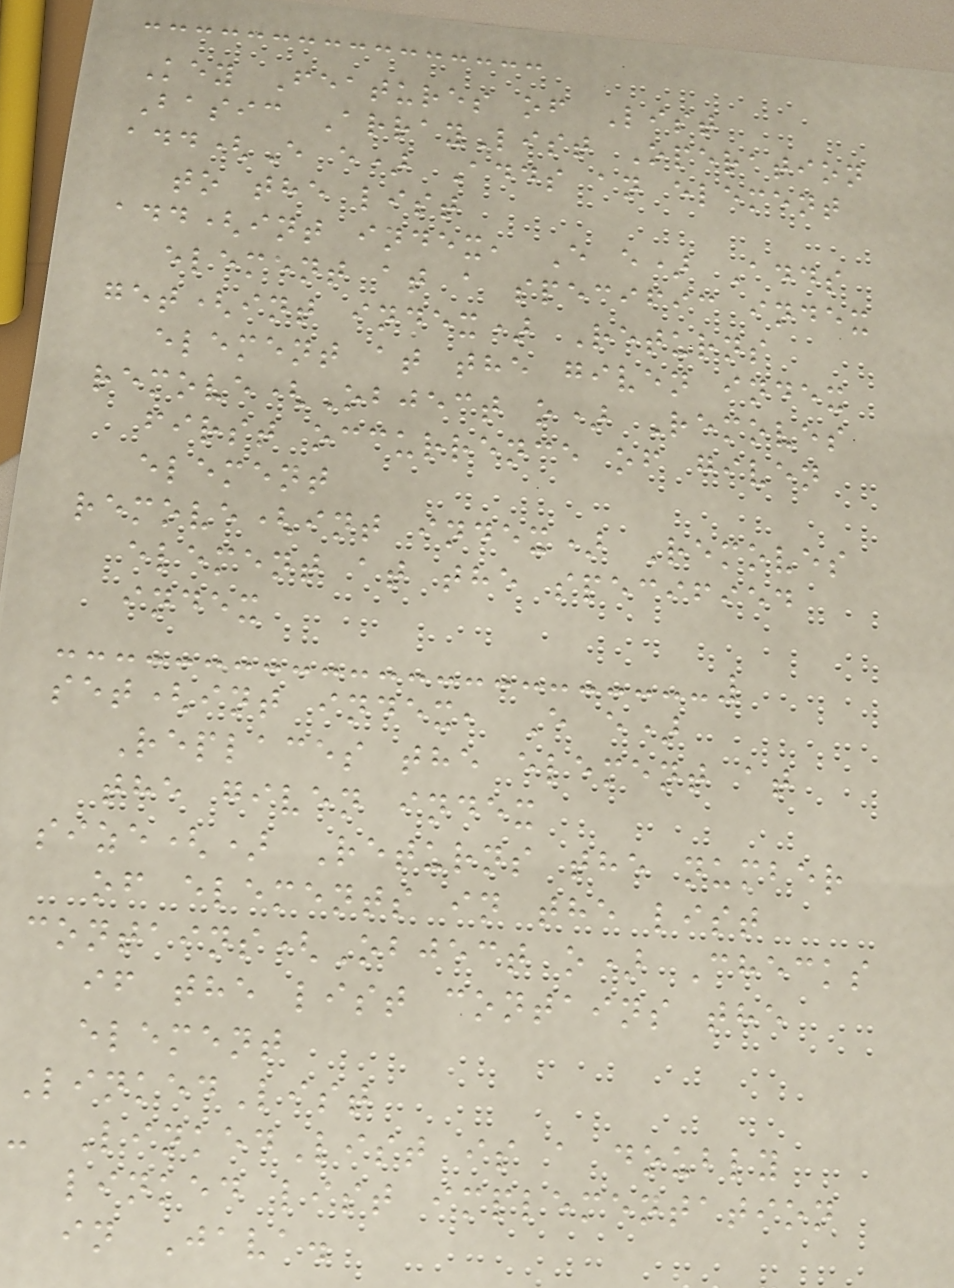Key Features of List
Basic ArrayList Operation
add(E e) Adds an element
to the list
add(int index, E e) Adds
element at a specific index
get(int index) Returns
element at the given index
remove(Object o) Removes
first occurrence of given
element
remove(int index) Removes
element at the specified
index
set(int index, E e)
Replaces the element at
the given index
size() Returns the number
of elements in the list
contains(Object o) Checks
if the list contains the
element
LinkedList
- LinkedList is a doubly
linked list implementation
in Java.
